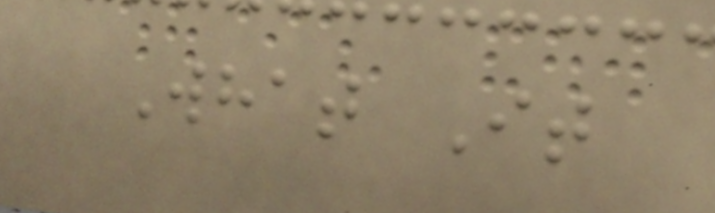What It
